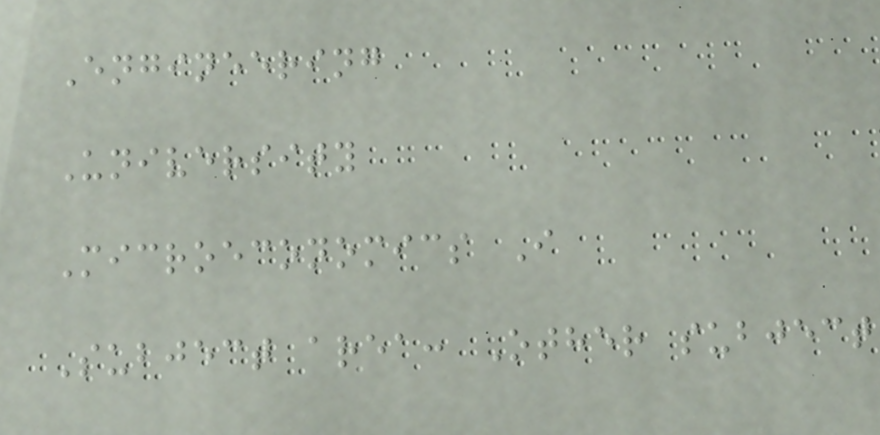Engineering
University
Microeconomics I
Subject area: Other subject
